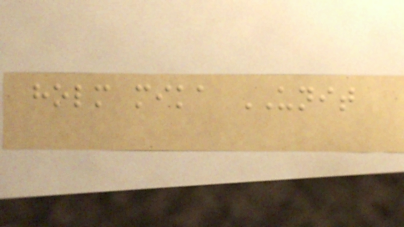holm mika UNIT
